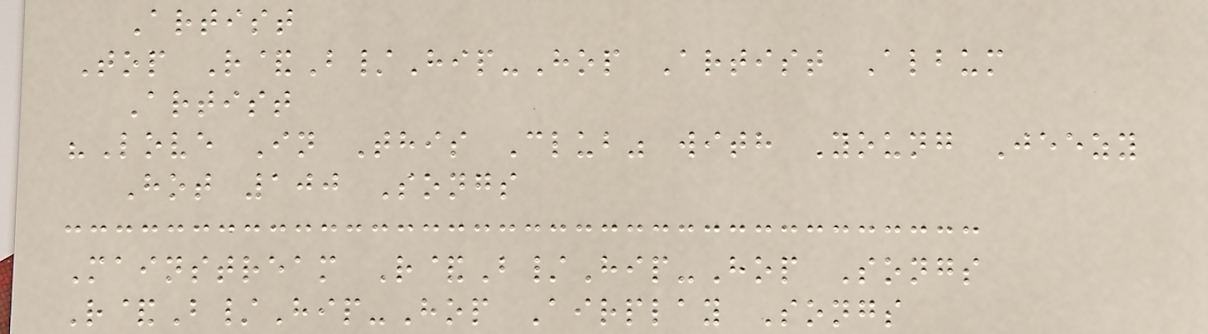Artist
Top R&B/Hip-Hop Artist Album
Artist
"Love In This Club" with Young Jeezy
Hot 100 Songs
Mainstream R&B/Hip-Hop Songs
R&B/Hip-Hop Airplay Songs
